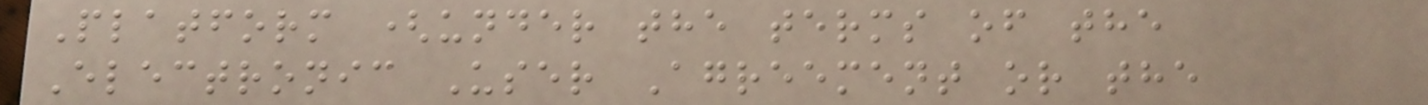Platform (under the terms of the
Electronic User Agreement or the
